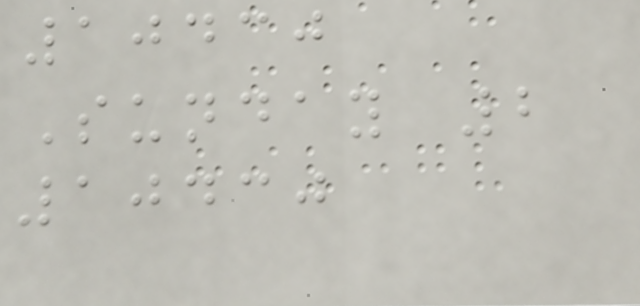10430
Sunday 2
10430
